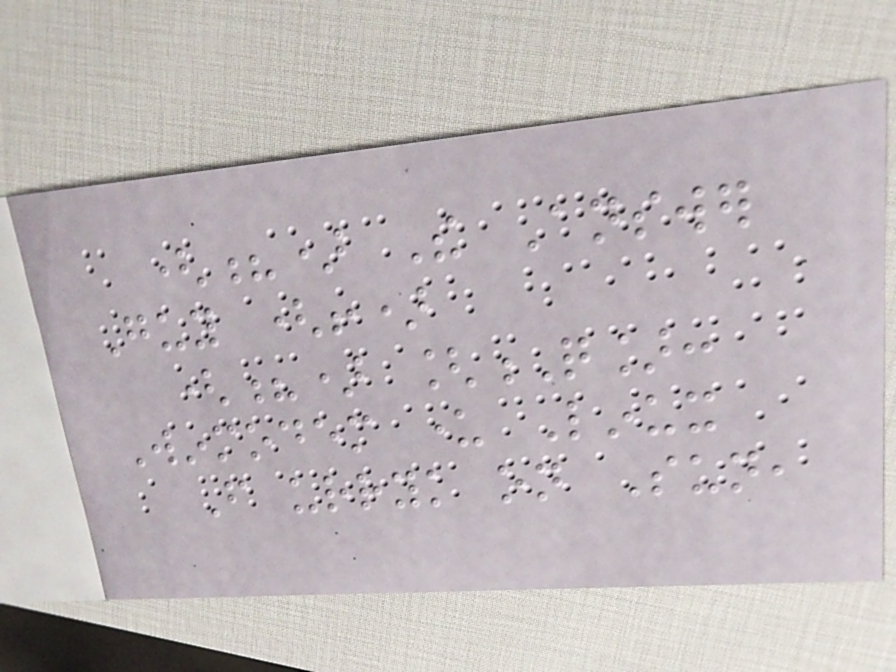(?) The Answer
Guy (!)
(?) [Q]:
Winmodem under Linux
From urryk on Sun,
